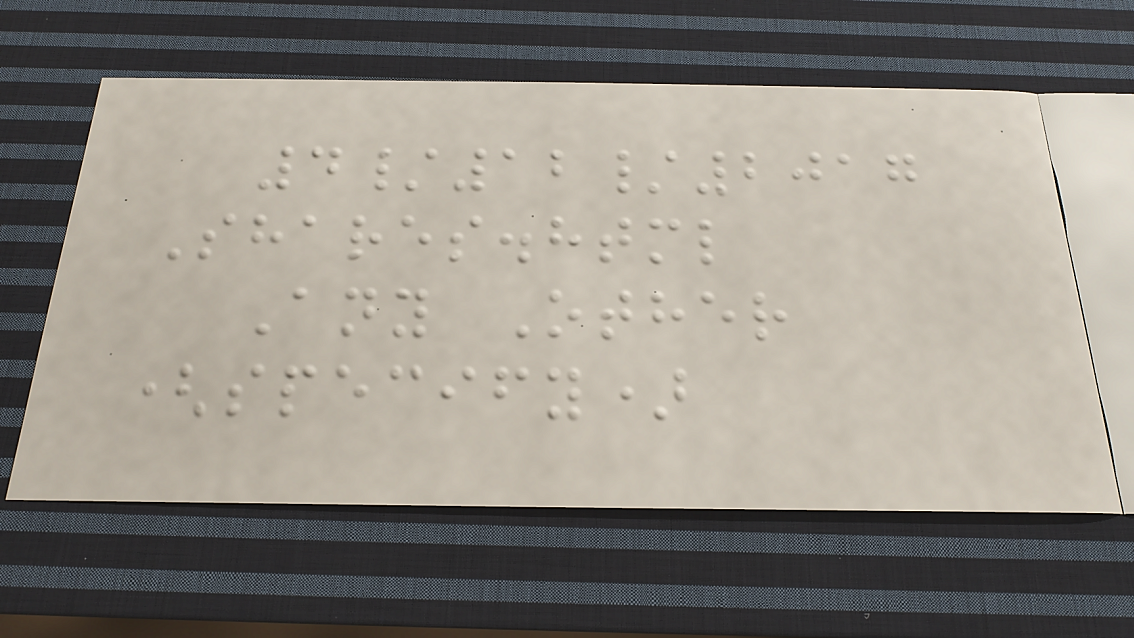4/12/2017
Shares.html
Any Other
(specify)
